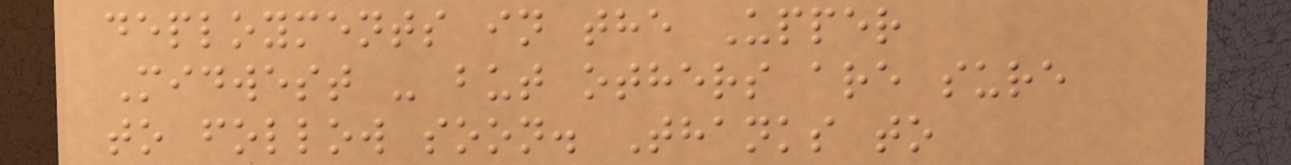deployments in the Upper
Midwest - but others are sure
to follow soon. Thanks to
